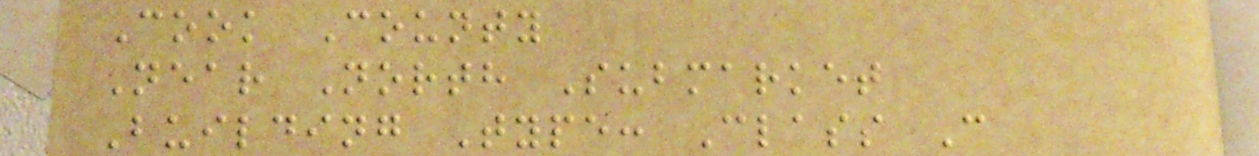Cook County
Near North Submarket
Building Type: Class C
